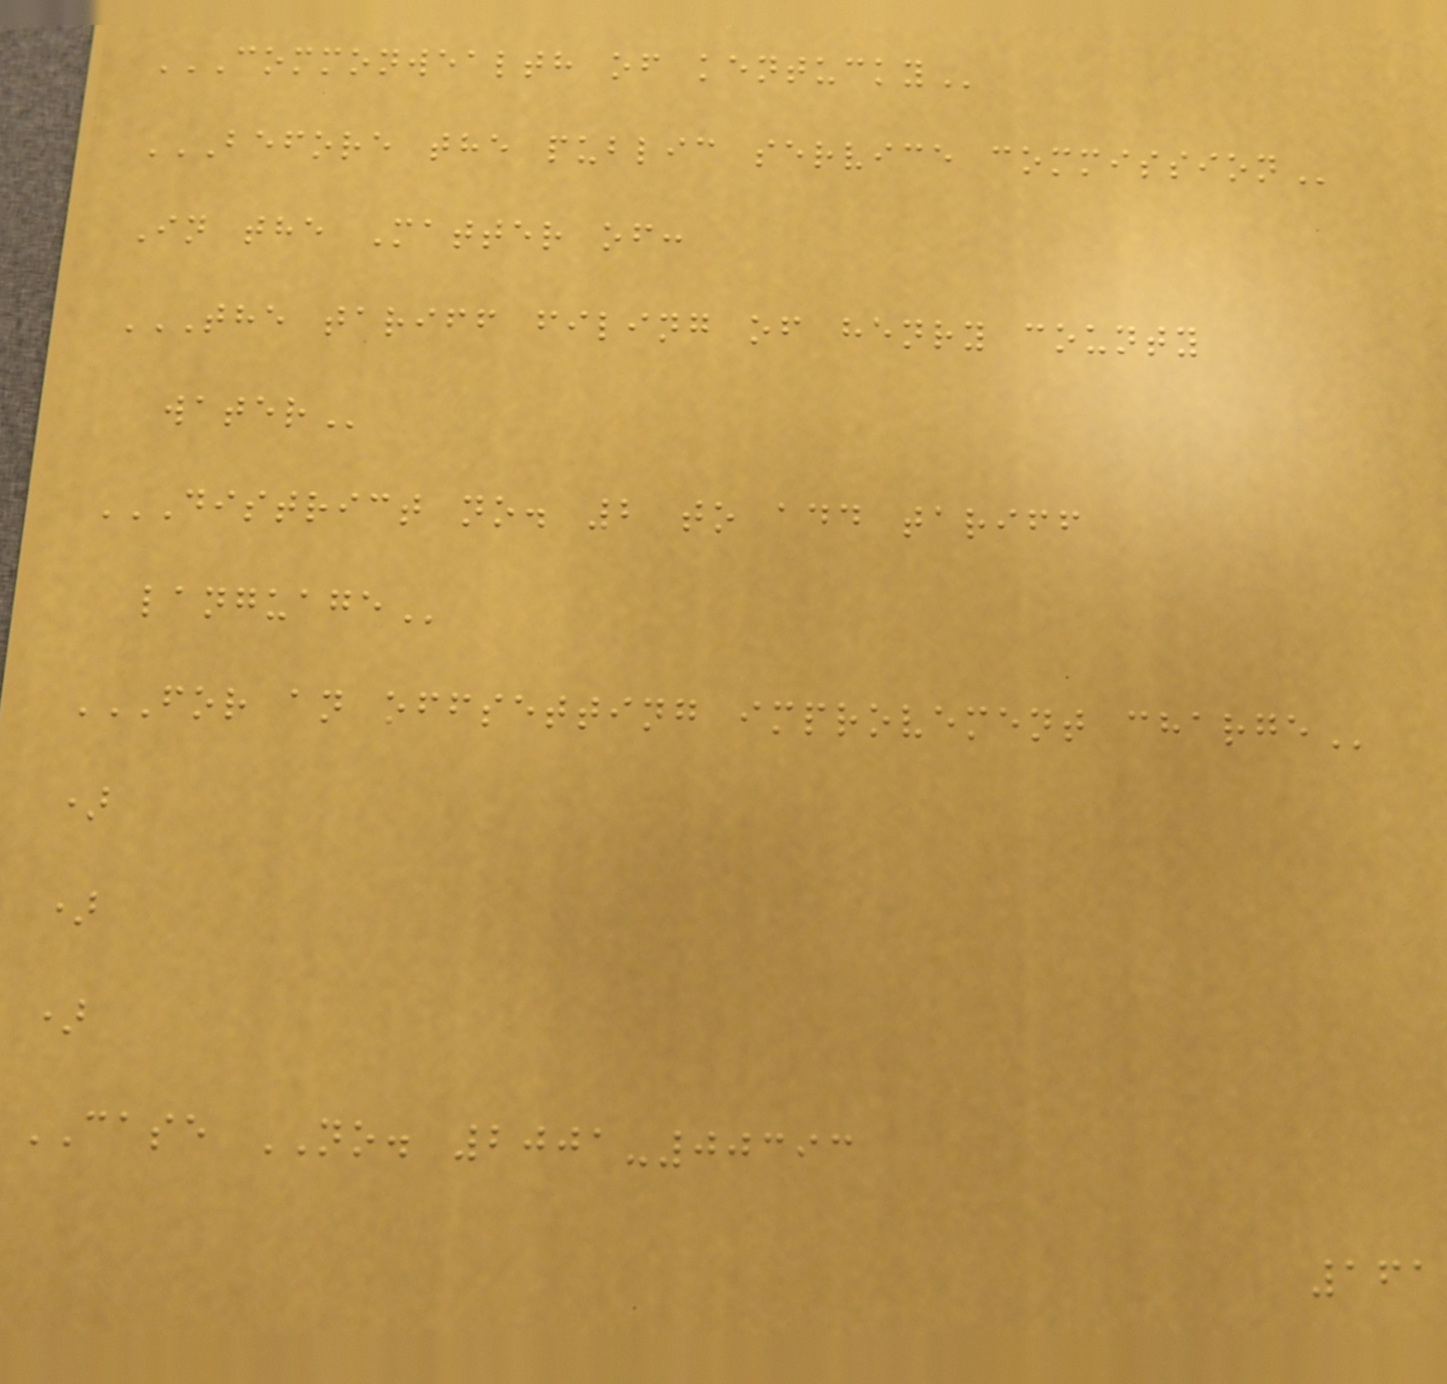COMMONWEALTH OF KENTUCKY
BEFORE THE PUBLIC SERVICE COMMISSION
In the Matter of:
THE TARIFF FILING OF HENRY COUNTY
WATER
DISTRICT NO. 2 TO ADD TARIFF
LANGUAGE
FOR AN OFFSETTING IMPROVEMENT CHARGE
)
)
)
CASE NO. 2001-00393
161
